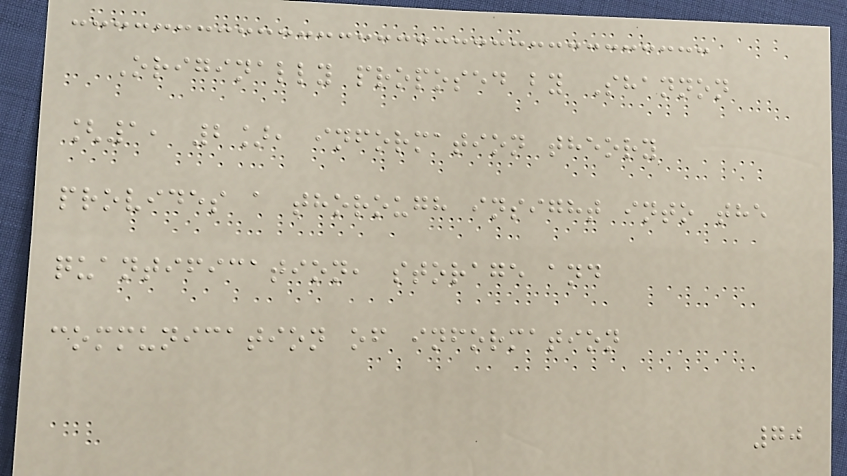Originally proposed by Shannon
[1, 2], information theory
provides a thorough insight into the
quantification, storage and
communication of information
70
